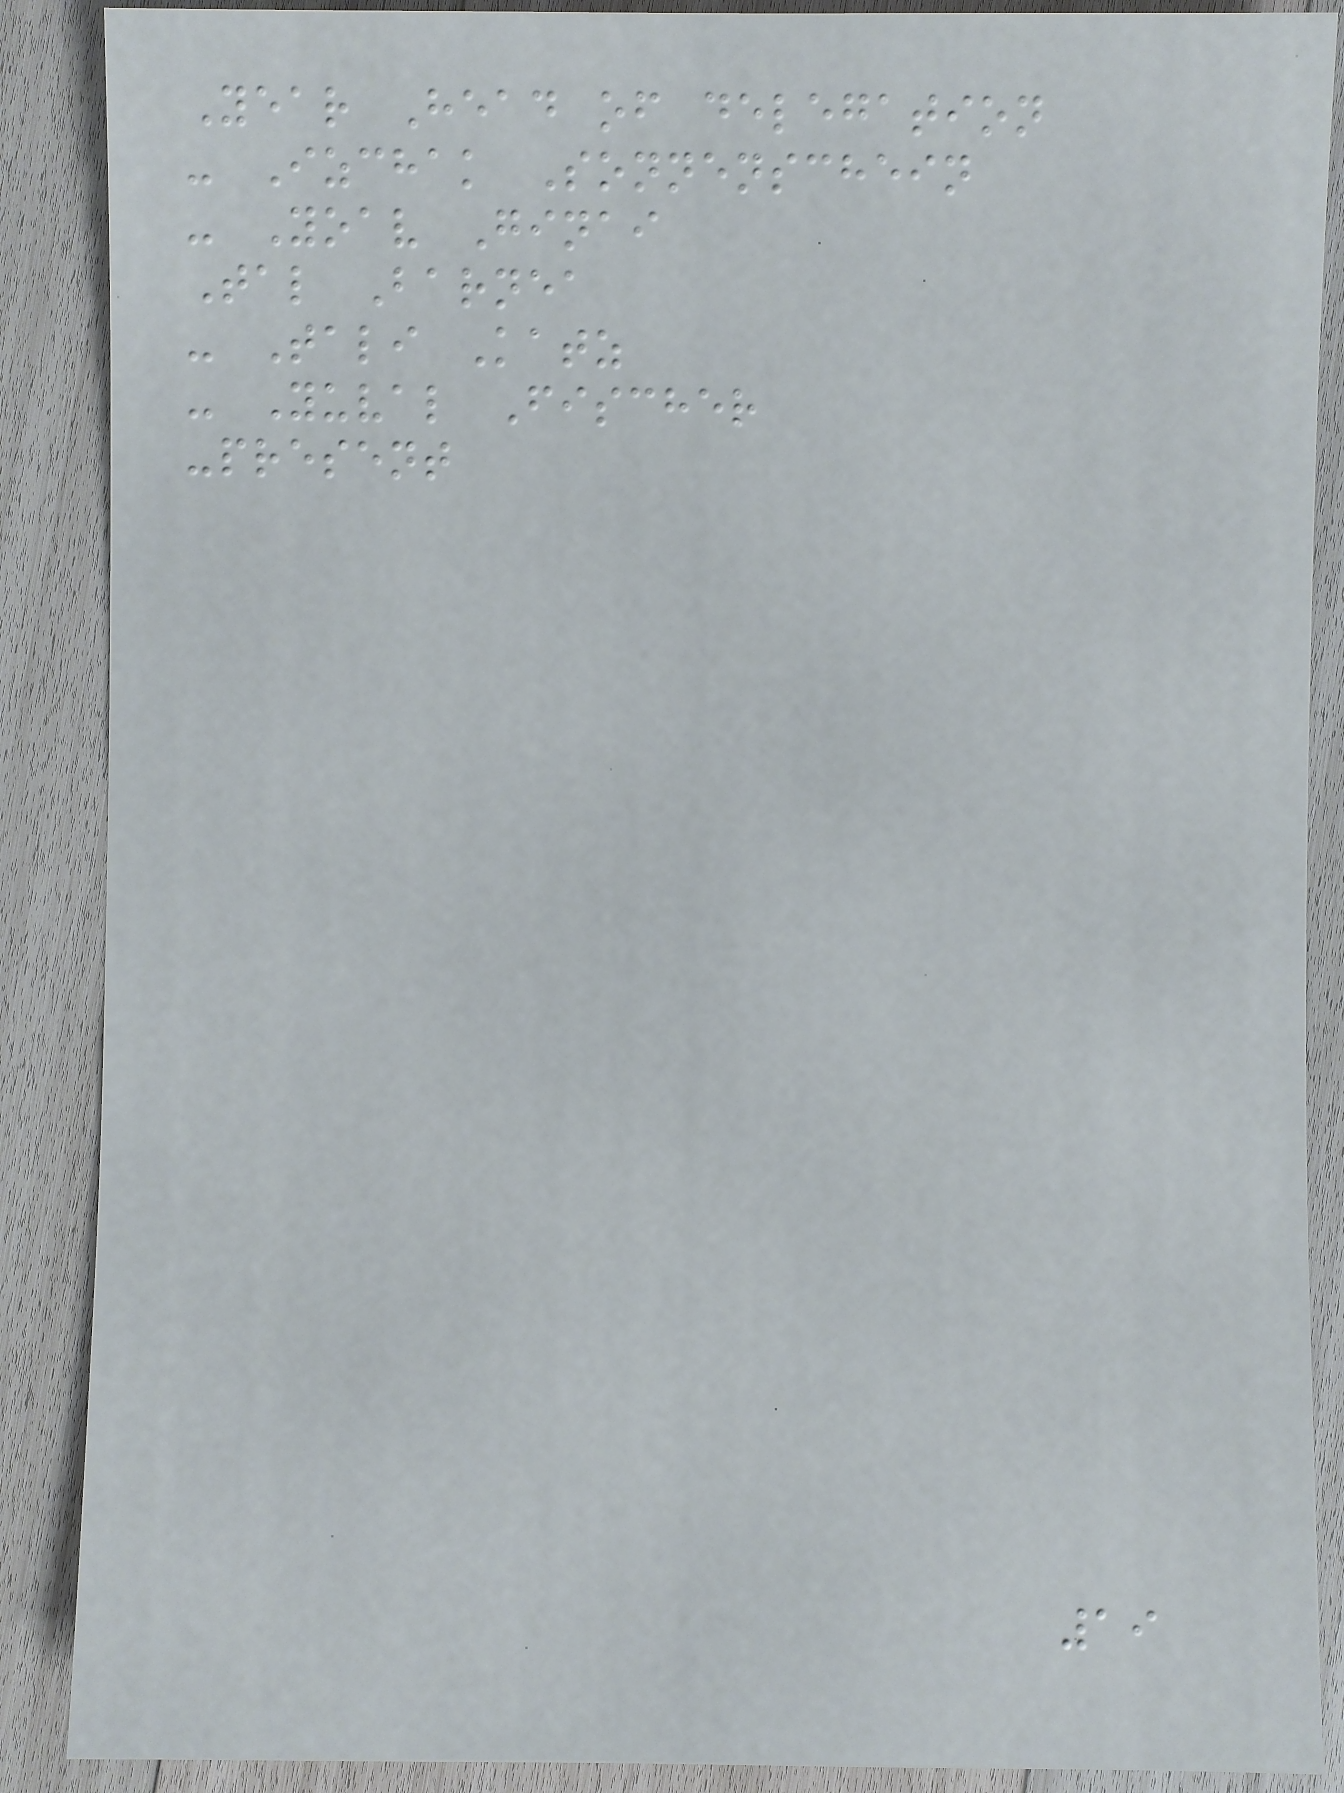Year Head of delegation
- Izchak Sonnenschein
- Yoav Ginai
Tal Barnea
- Tali Katz
- Yuval Fischer
-present
19
